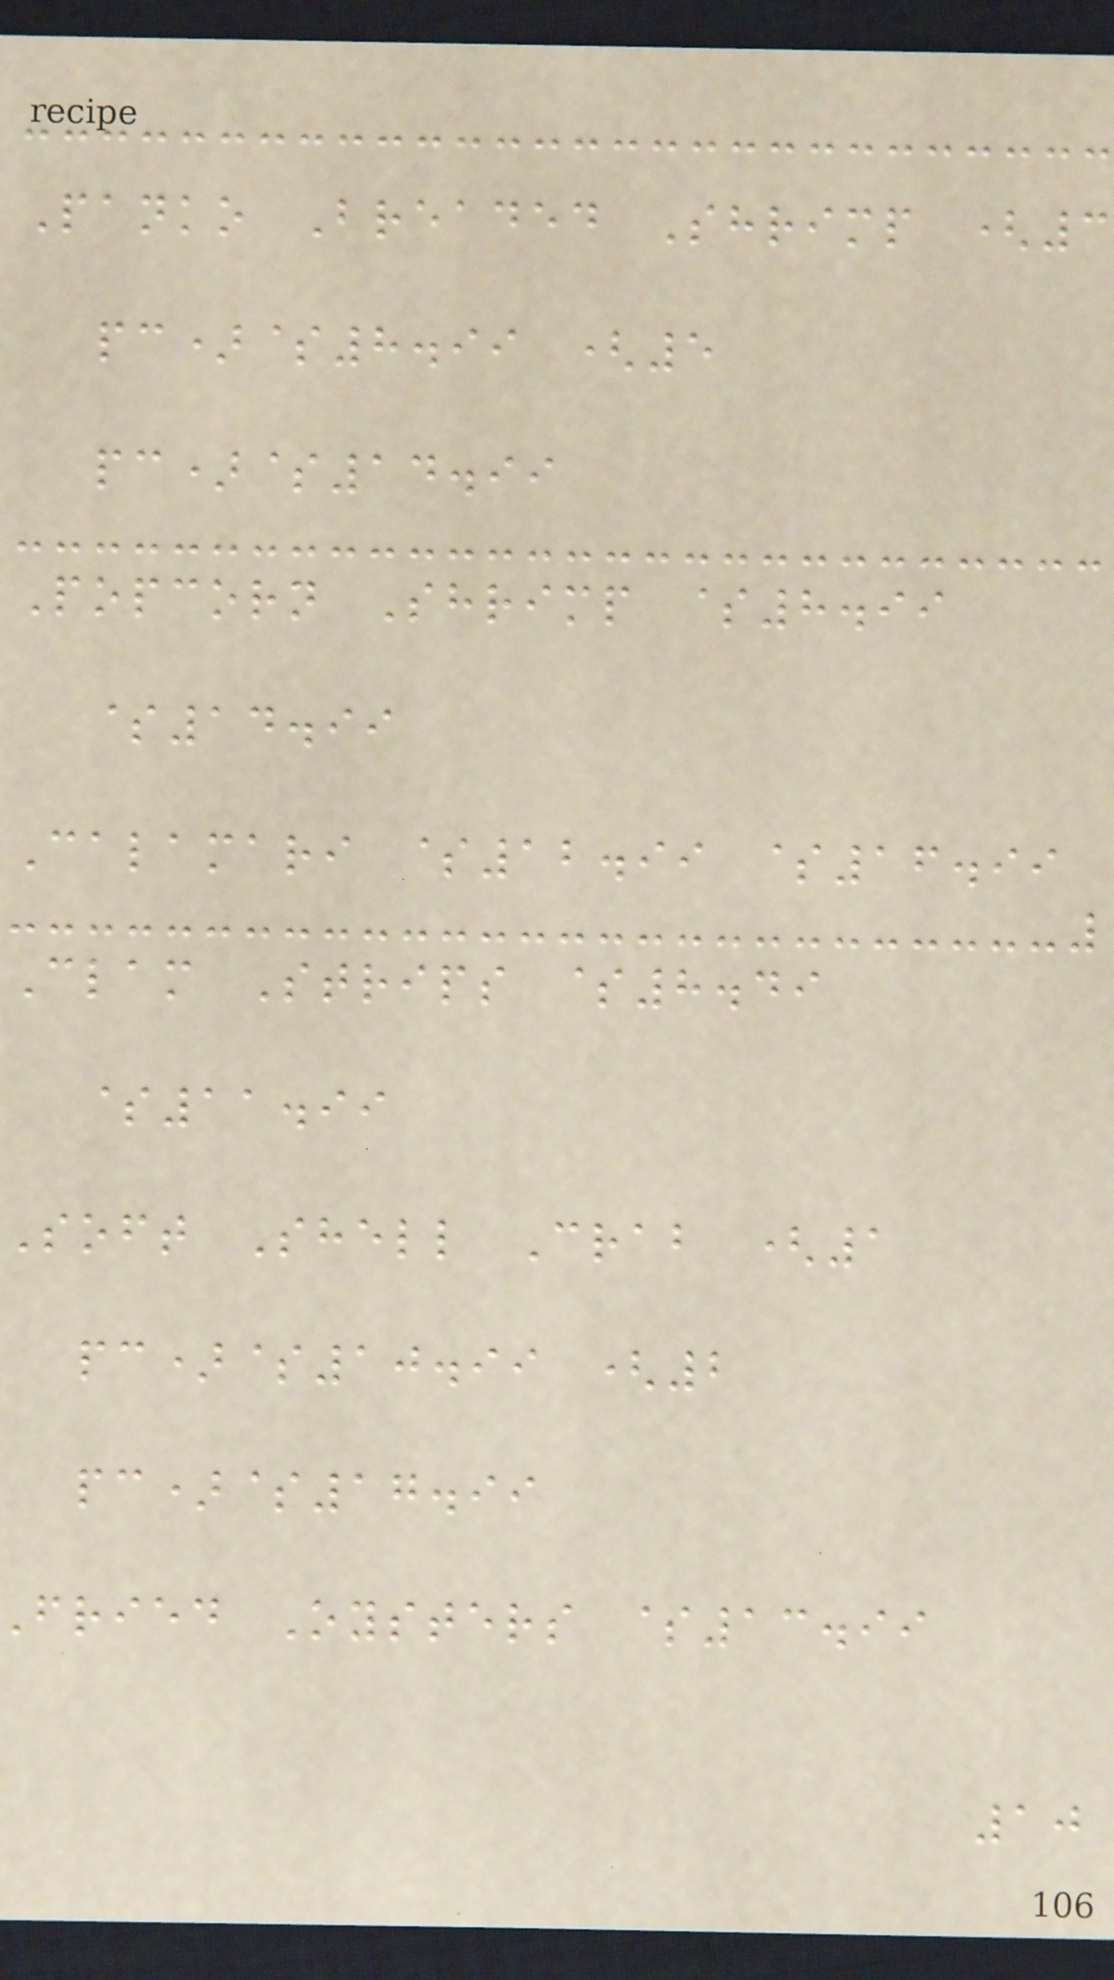Panko Breaded Shrimp (3
pc)$8.99 (5
pc)$14.99
Popcorn Shrimp $8.99
$14.99
Calamari $12.99 $16.99
Clam Strips $8.49
$11.99
Soft Shell Crab (1
pc)$10.99 (2
pc)$17.99
fried Oysters $13.99
10
